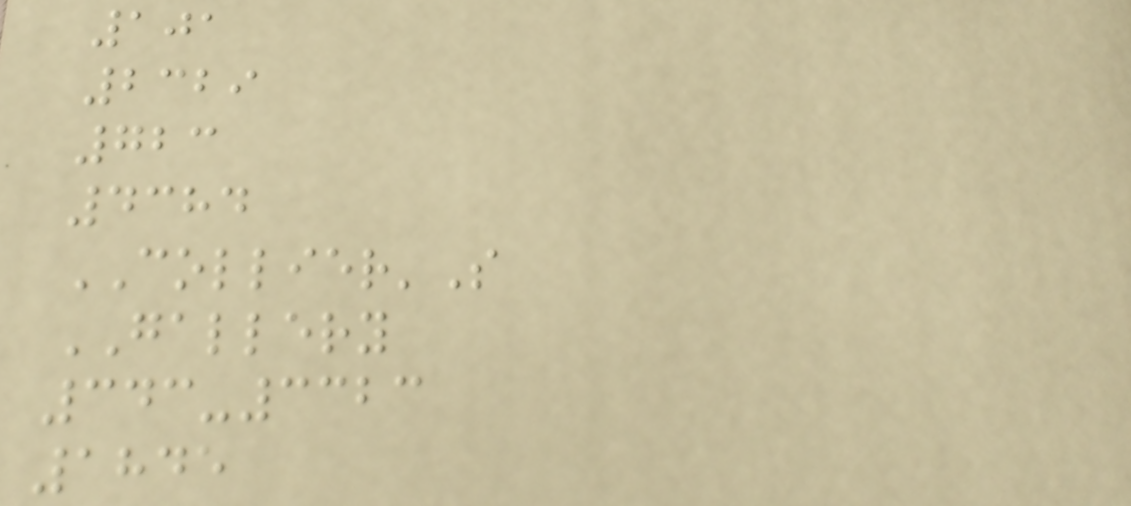101
2329
723
4384
COLLIER'S
GALLERY
343-3323
1845
